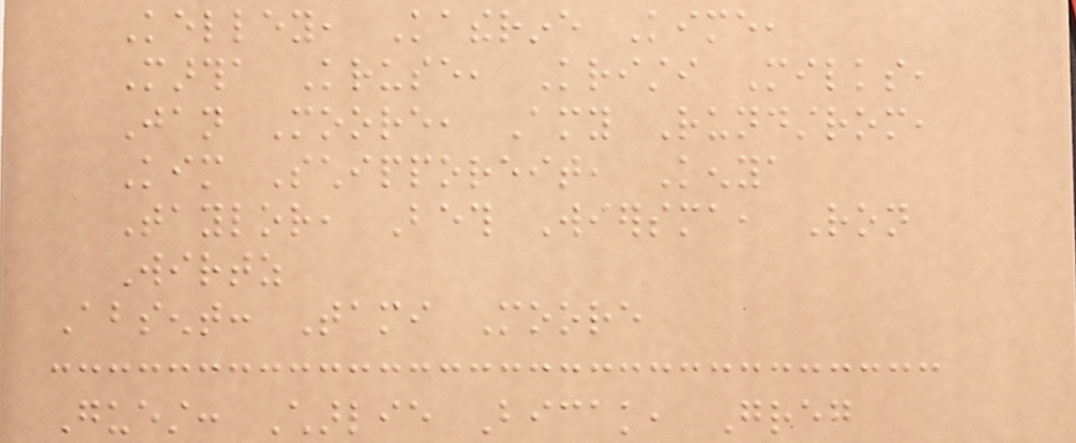Kelley, Katherine Kime,
Martha Kruse, Kristi Milks,
Jan Moore, Amy Rundstrom,
Kim Schipporeit, Kenya
Taylor, Beth Wiersma, Ron
Wirtz
Absent: Tami Moore
Guest: Charlie Bicak, Greg
